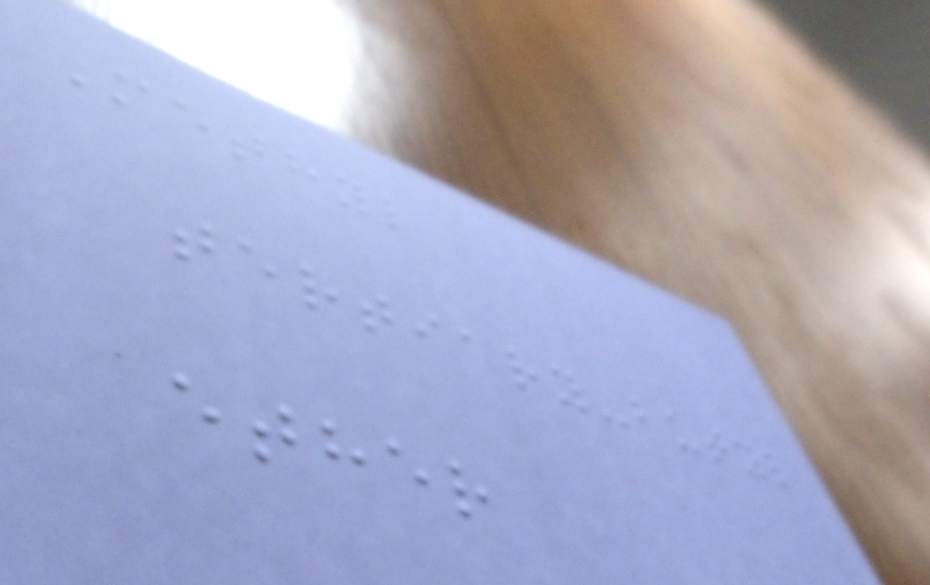Methyl
tertiary-butyl
ether
